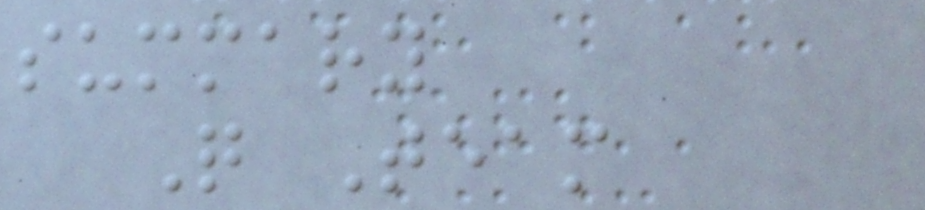summary
Q Team
